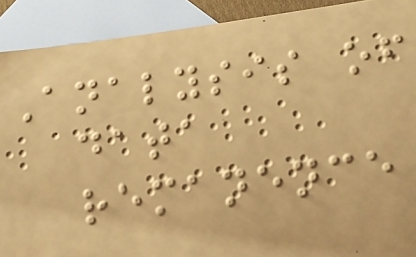Analysis of
data
remanence
